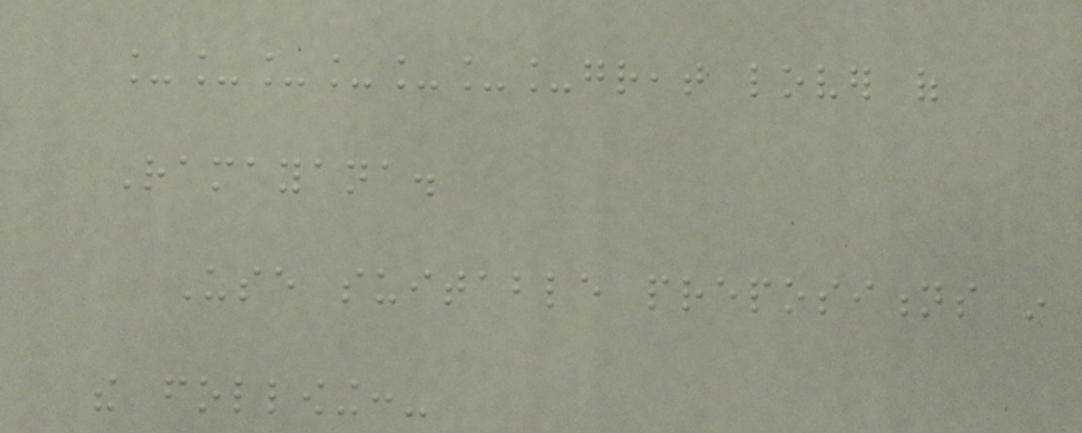_______great lover of
Ramayana.
Use suitable prepositions in
the following:-
